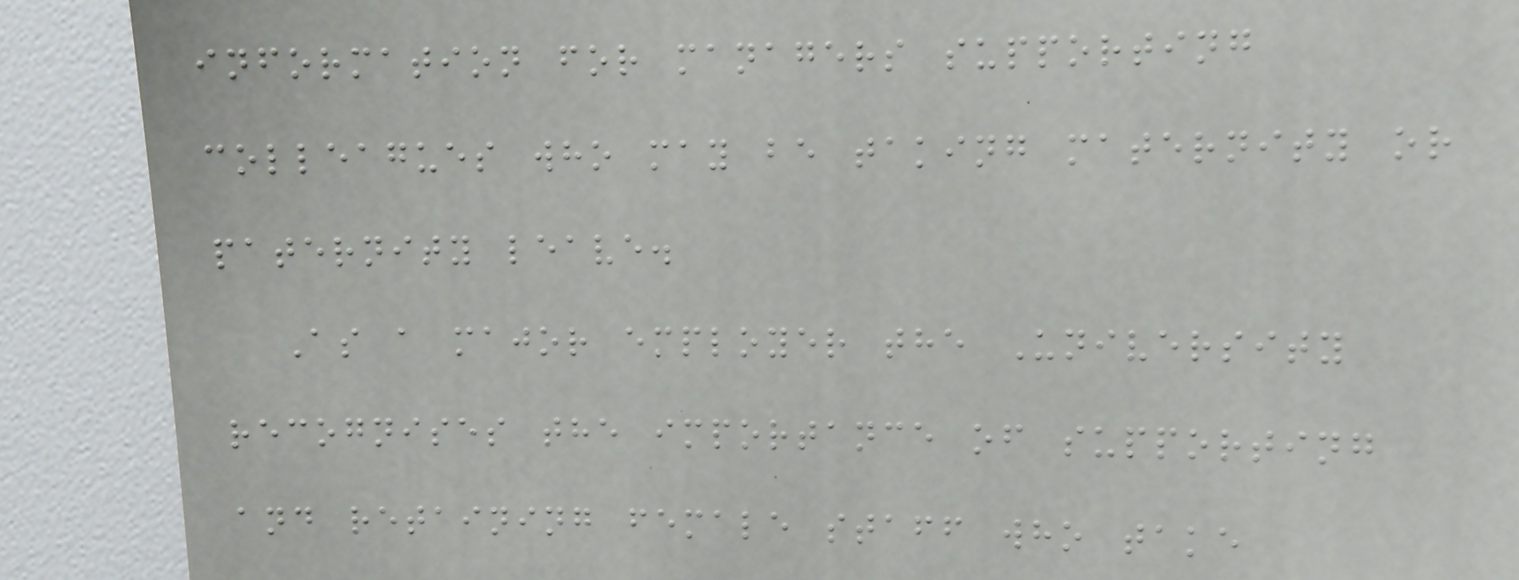information for managers supporting
colleagues who may be taking maternity or
paternity leave.
As a major employer the University
recognises the importance of supporting
and retaining female staff who take
